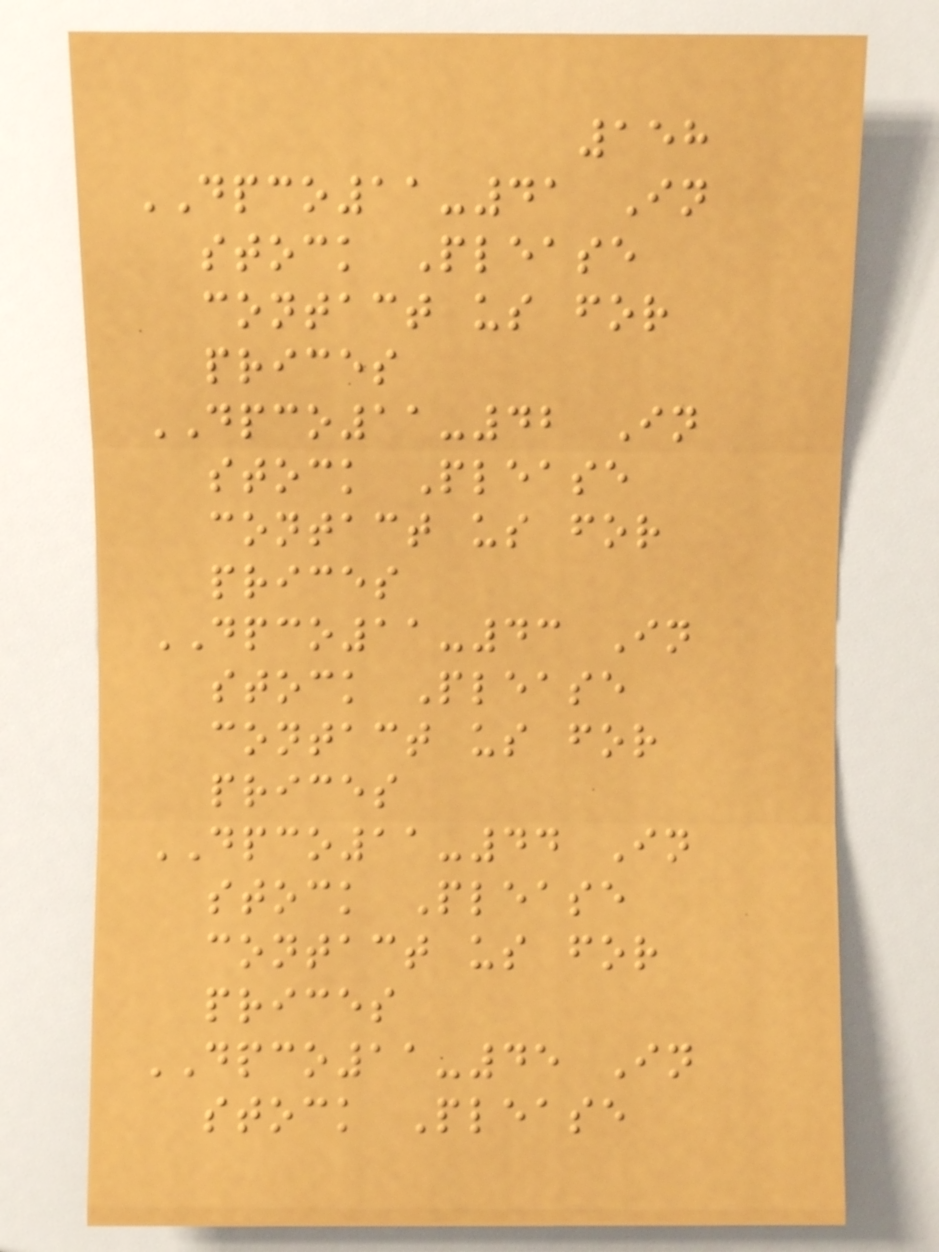158
DPCO11-41 In
stock Please
contact us for
prices
DPCO11-42 In
stock Please
contact us for
prices
DPCO11-43 In
stock Please
contact us for
prices
DPCO11-44 In
stock Please
contact us for
prices
DPCO11-45 In
stock Please
